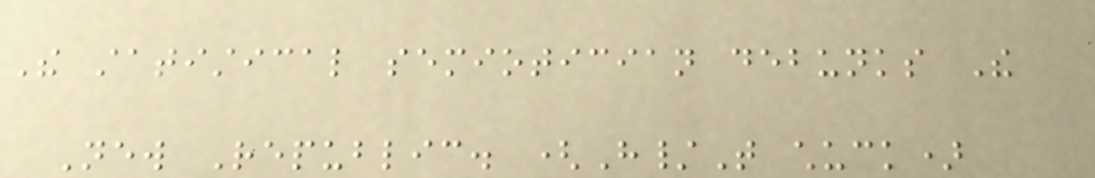The statistical semiotician debunks The
New Republic. (H/T chuck)
